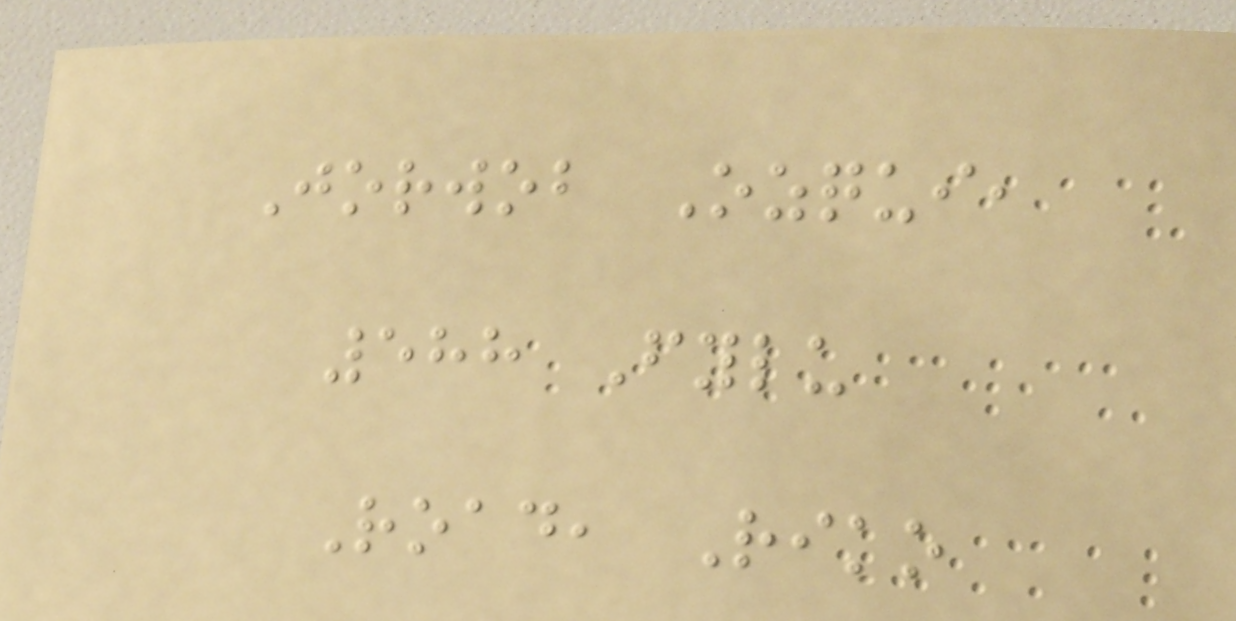Jorwob Ozqui,
588 Fylu
Road, Riko
